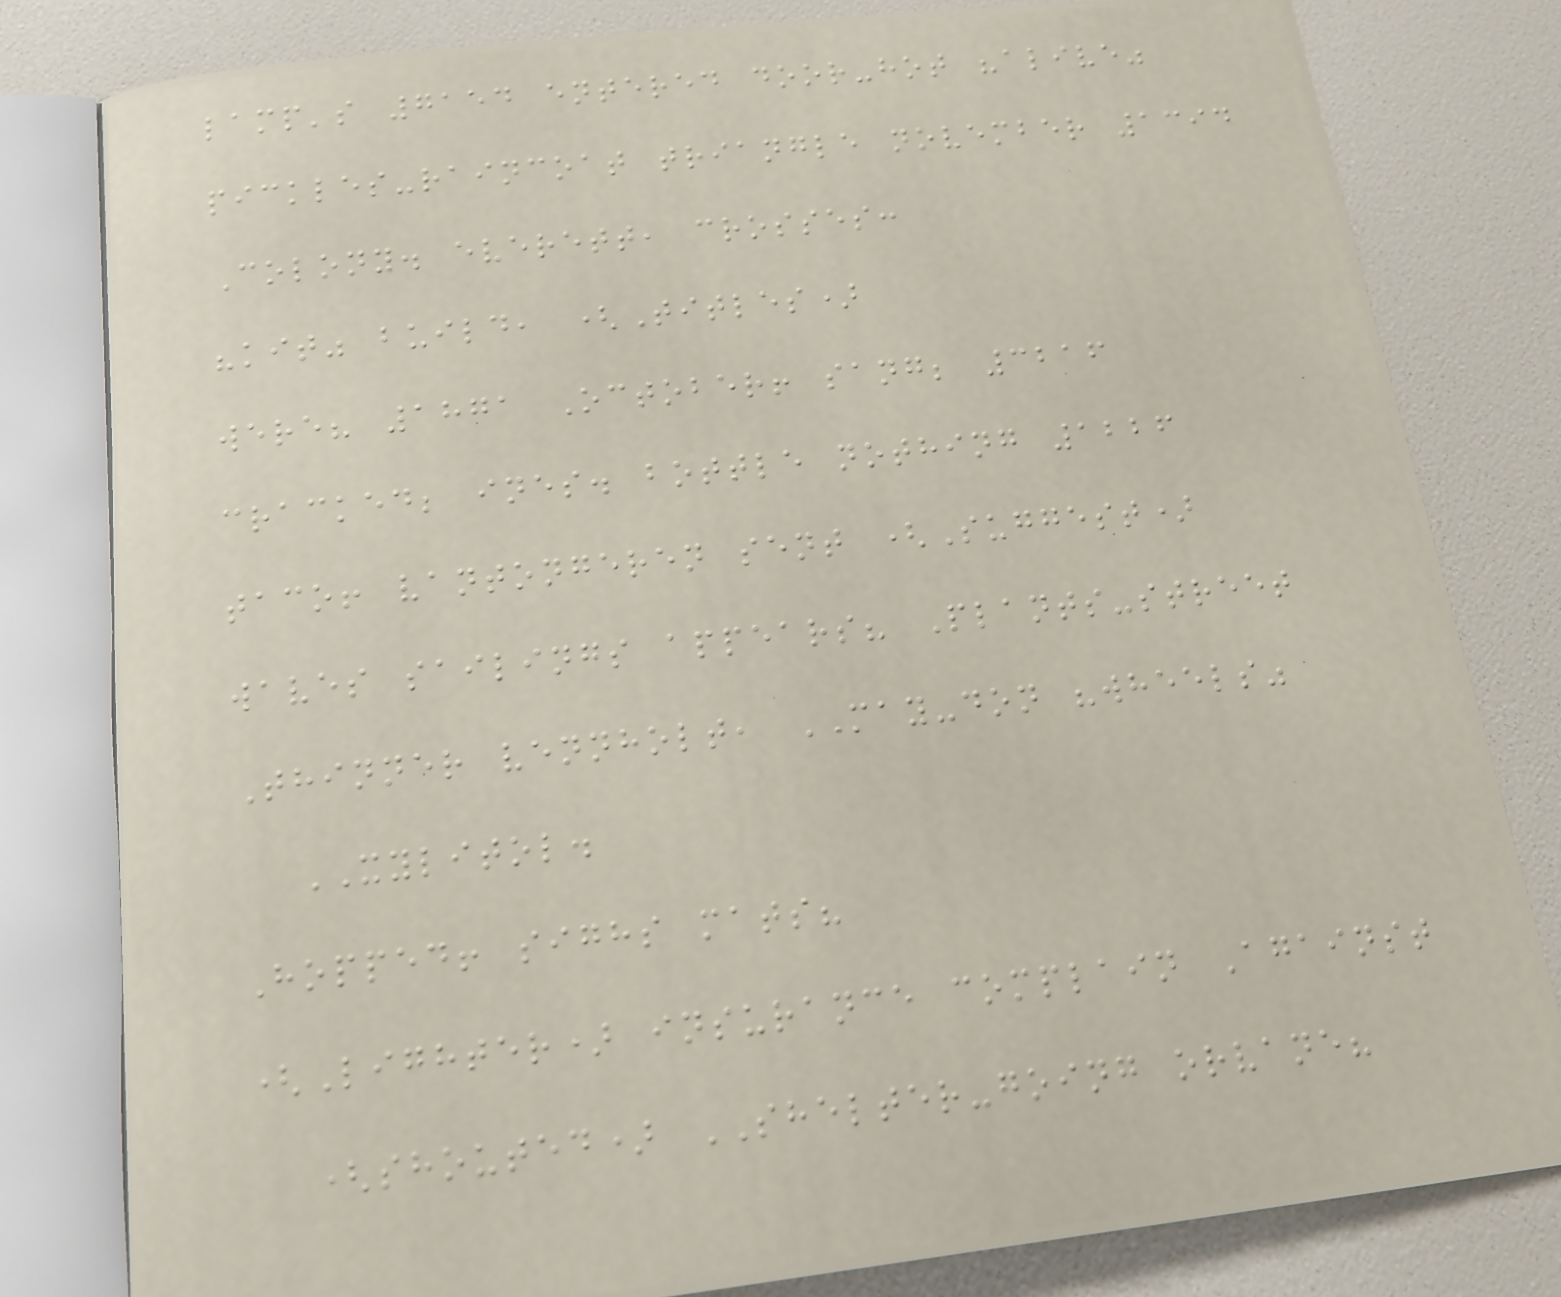lamp's 7154 entered door-hot "alive"
pickles-raincoat triangle november 1394
Colony. everett, crosses:
"kit" build, (Titles)
were? 1871 October! sang; 3216
cracked; ines. bottle nothing 1226
taco! vantongeren sent (Suggest)
waves sailings appears? Plants-street
Thinner vennholt, MAY-don "wheels"
XYLITOL.
Hopped! sighs mats?
(Lighter) insurance complain Against
(shouted) SHELTER-going orvane?
